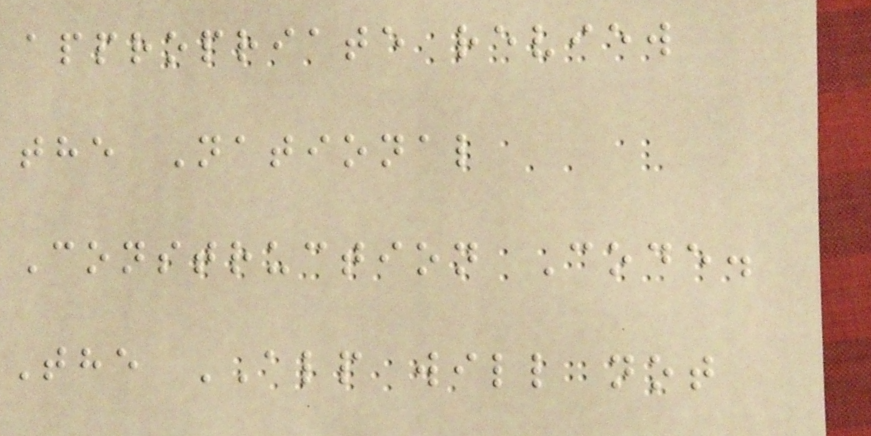appropriate review
the National
Construction Code.
The ALP will not
